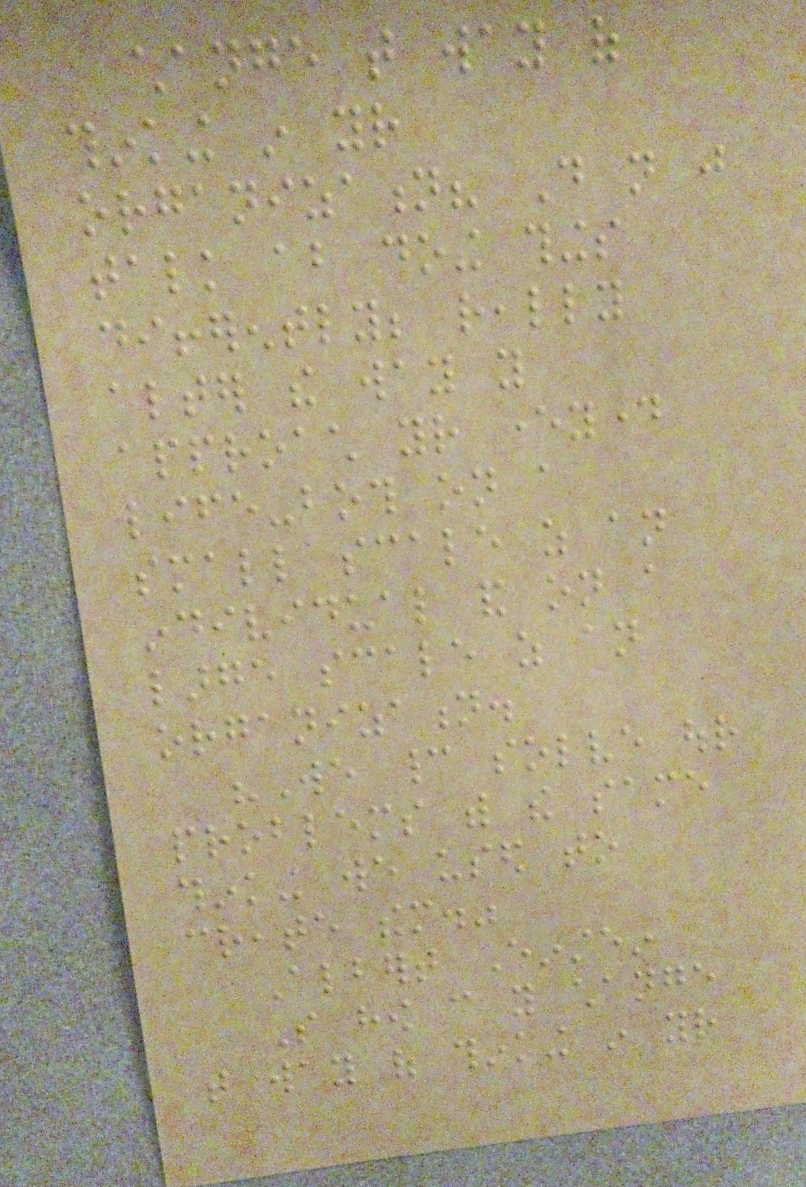change that way of
thinking in your
organization? Do not just
talk about doing things
differently; really
alter the way you
approach your everyday
life-both on a
small scale as an
individual and on a
large scale as an
organization.
"We cannot solve our
problems with the same
thinking we used to
create them."
Albert Einstein
So how can you change
that way of thinking in your
